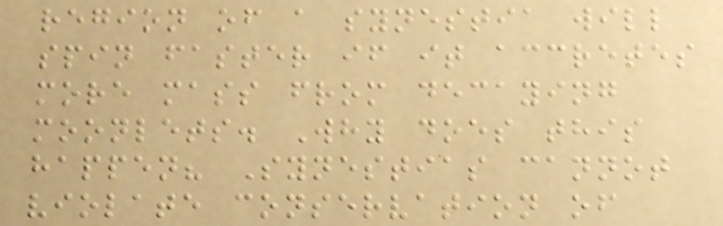region of a synestia will
spin faster if it accretes
more mass from decaying
moonlets. Why does this
happen? Synestias cannot
violate conservation of
